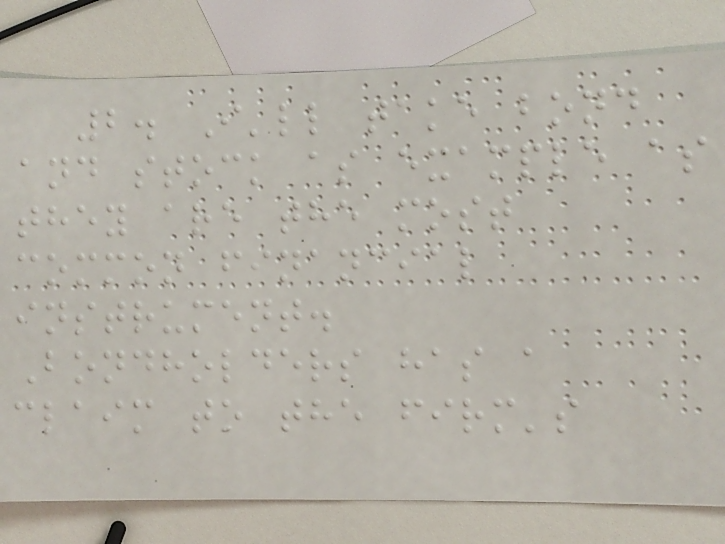2. I'll take bond
and stock as example as
they are the most
common financial
instrument.
Bondholders has a
claim to the firm's
